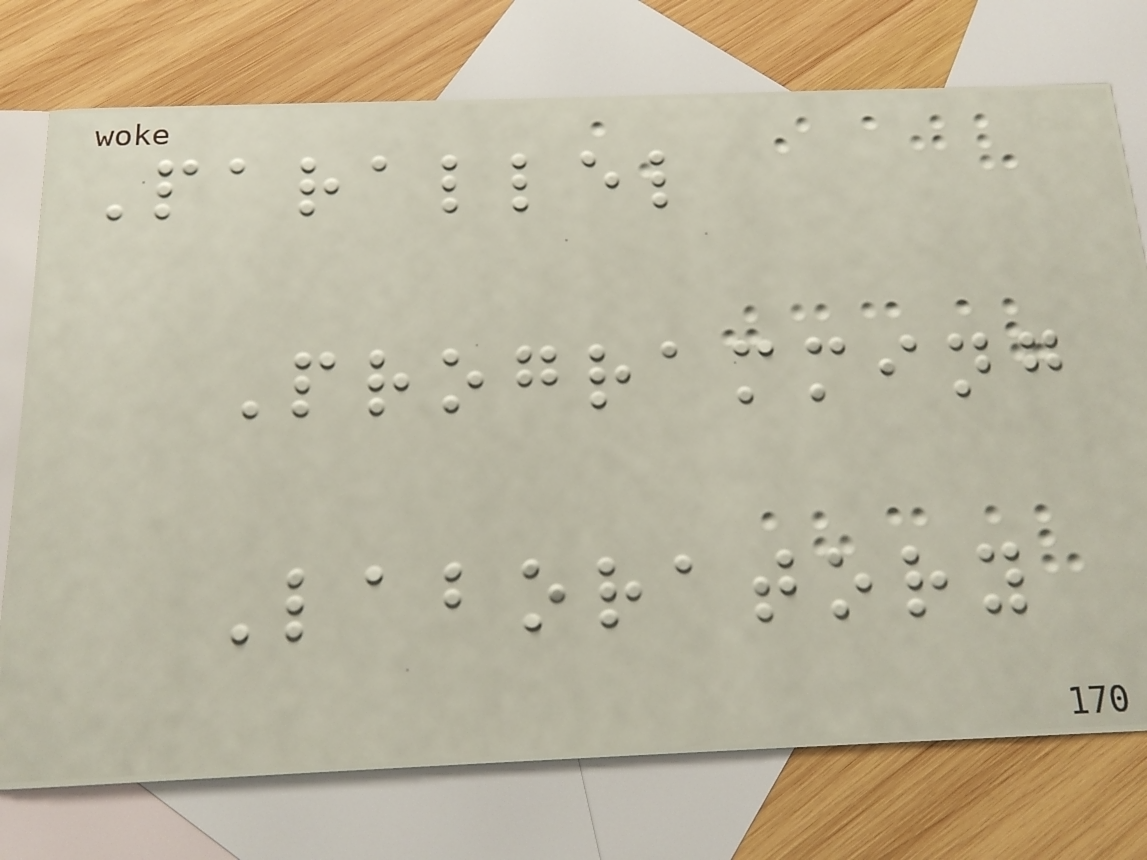Parallel
Programming
Laboratory
